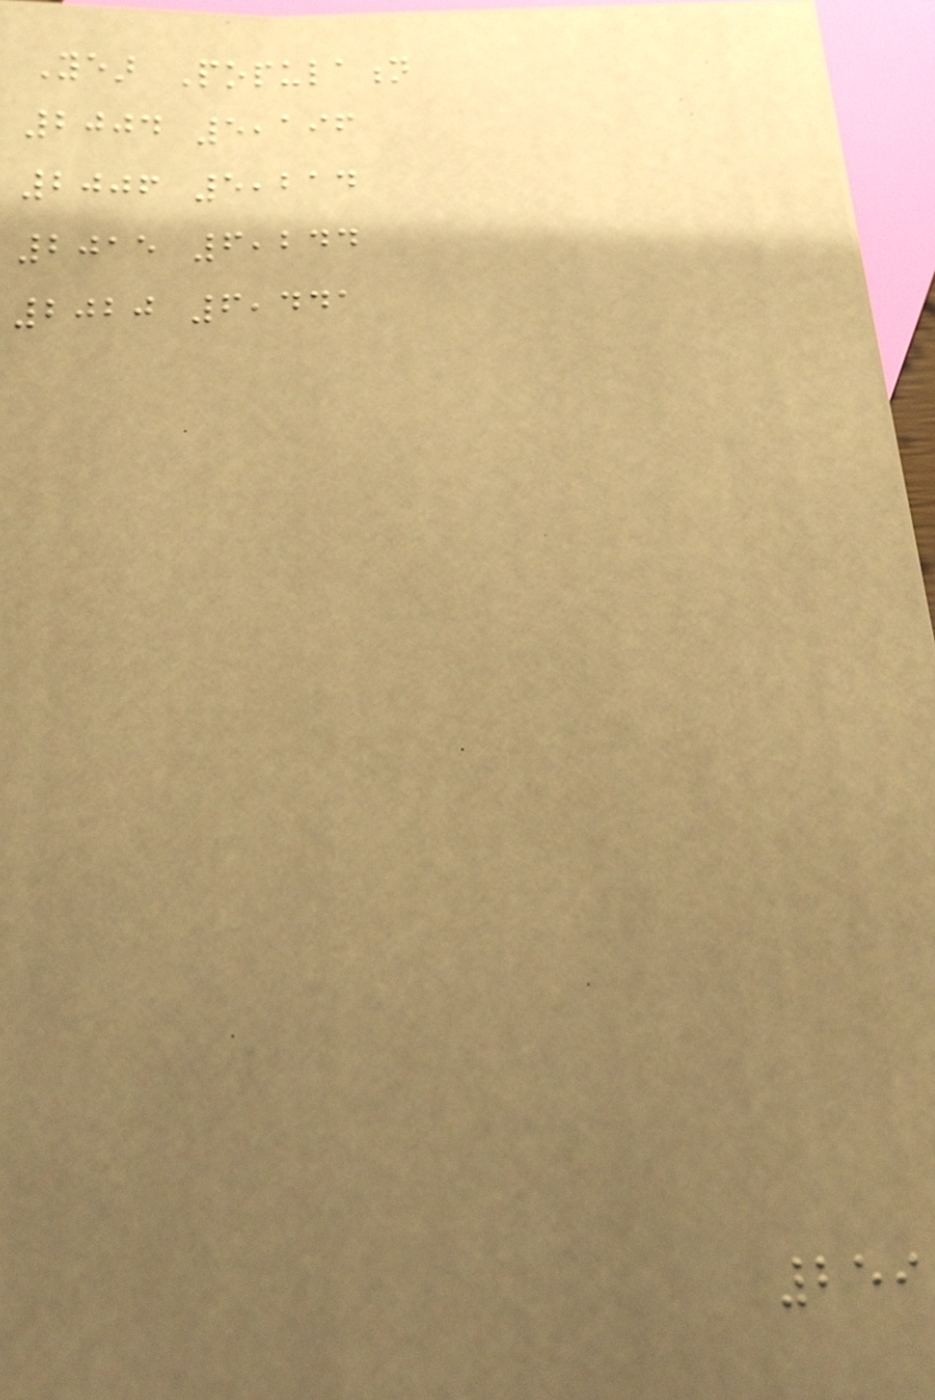Year Population
2004 5,196
2006 5,214
2015 6,244
2020 6,441
259
